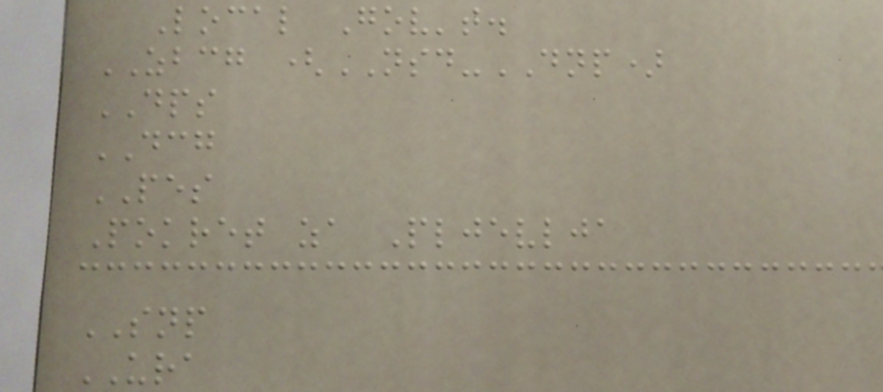Local Gov't.
ZBCG (NSD-DNP)
DPS
DCG
PES
Pokret za Pljevlja
SNP
URA
